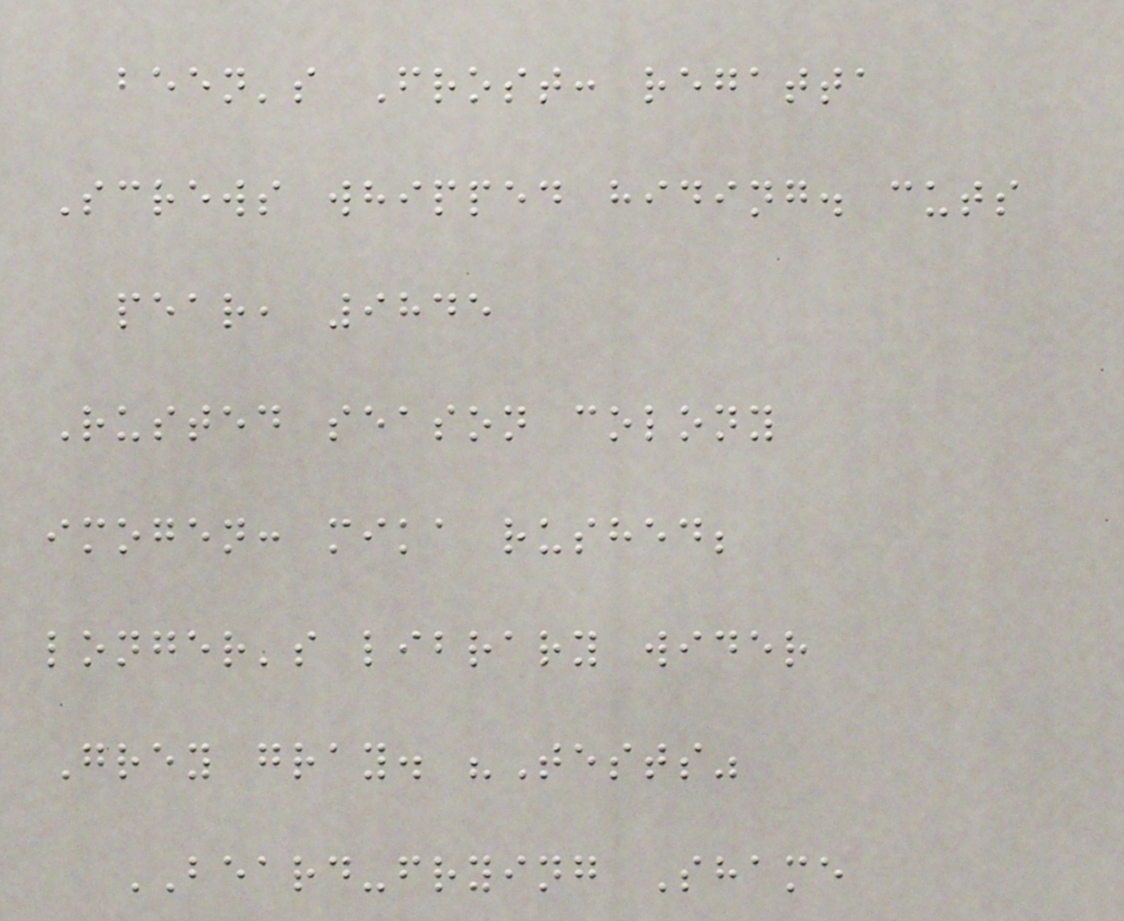been's Frost: regatta
Screws whipped hiding. cuts
pear, 9845
Rusted season colony
imogen: mika rushed;
longer's library wider
Grey gray. "Tests"
BEARD-frying Shame
